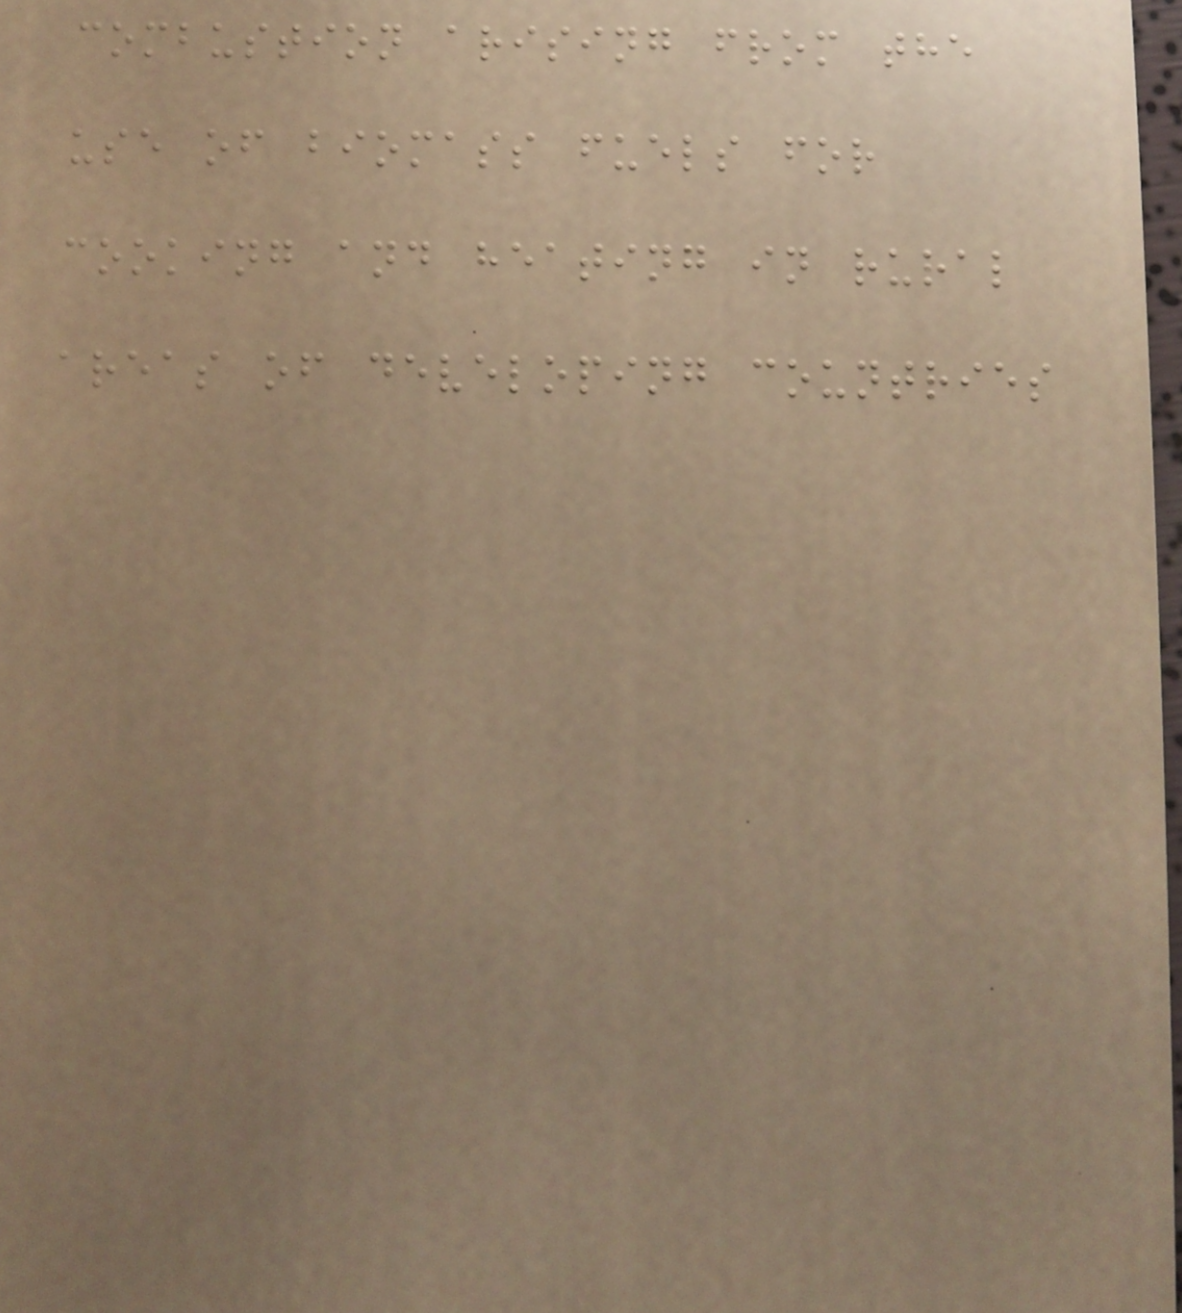combustion arising from the
use of biomass fuels for
cooking and heating in rural
areas of developing countries
